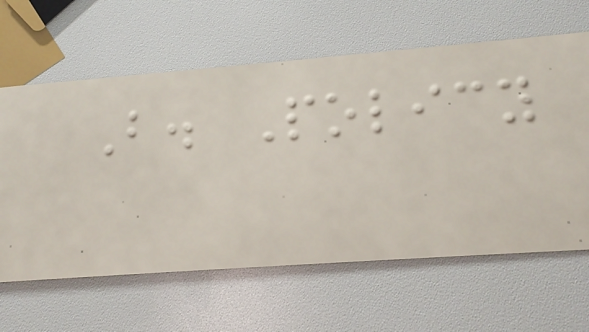B. Policy
